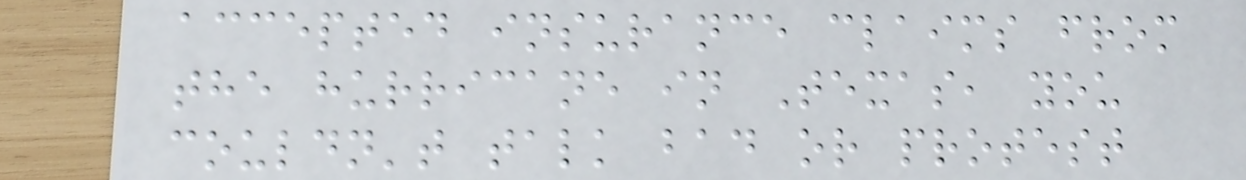accepted insurance claims from
the hurricane in Texas, you
couldn't talk bad or protest
